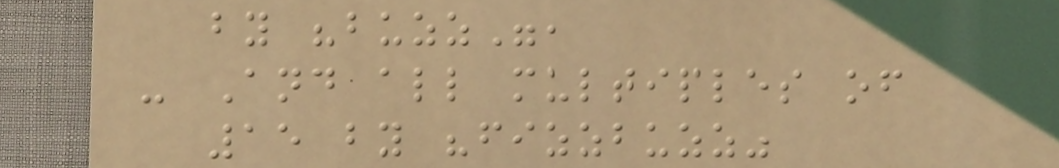by "buzz",
- And all multiples of
15 by "fizzbuzz"
